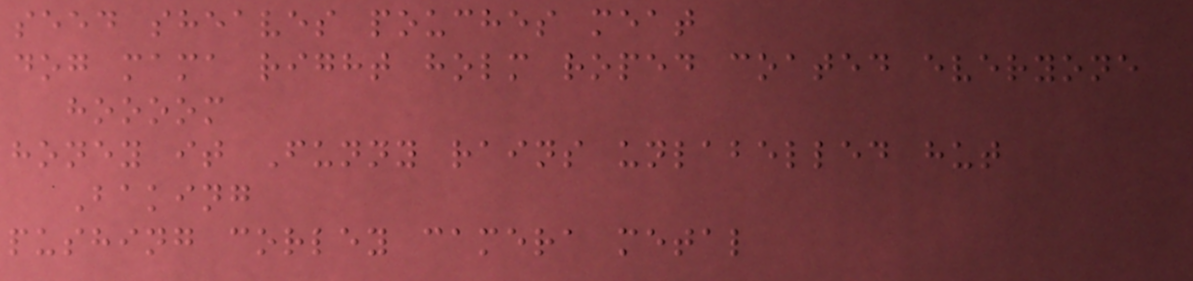seed sheaves pouches meat
dog mama right holm roped coated everyone
hoooom
honey it Funny rains unlabelled hut
Baking
pushing corley camera metal
